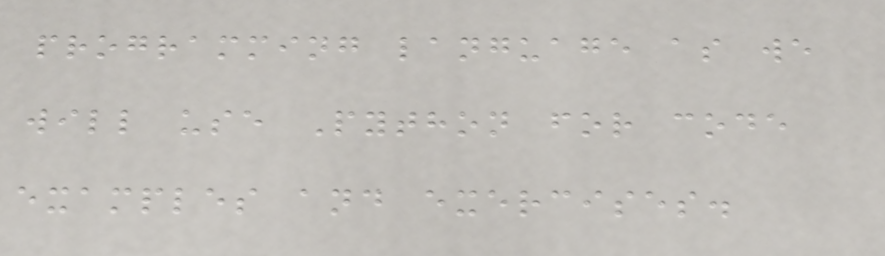programming language as we
will use Python for code
examples and exercises.
